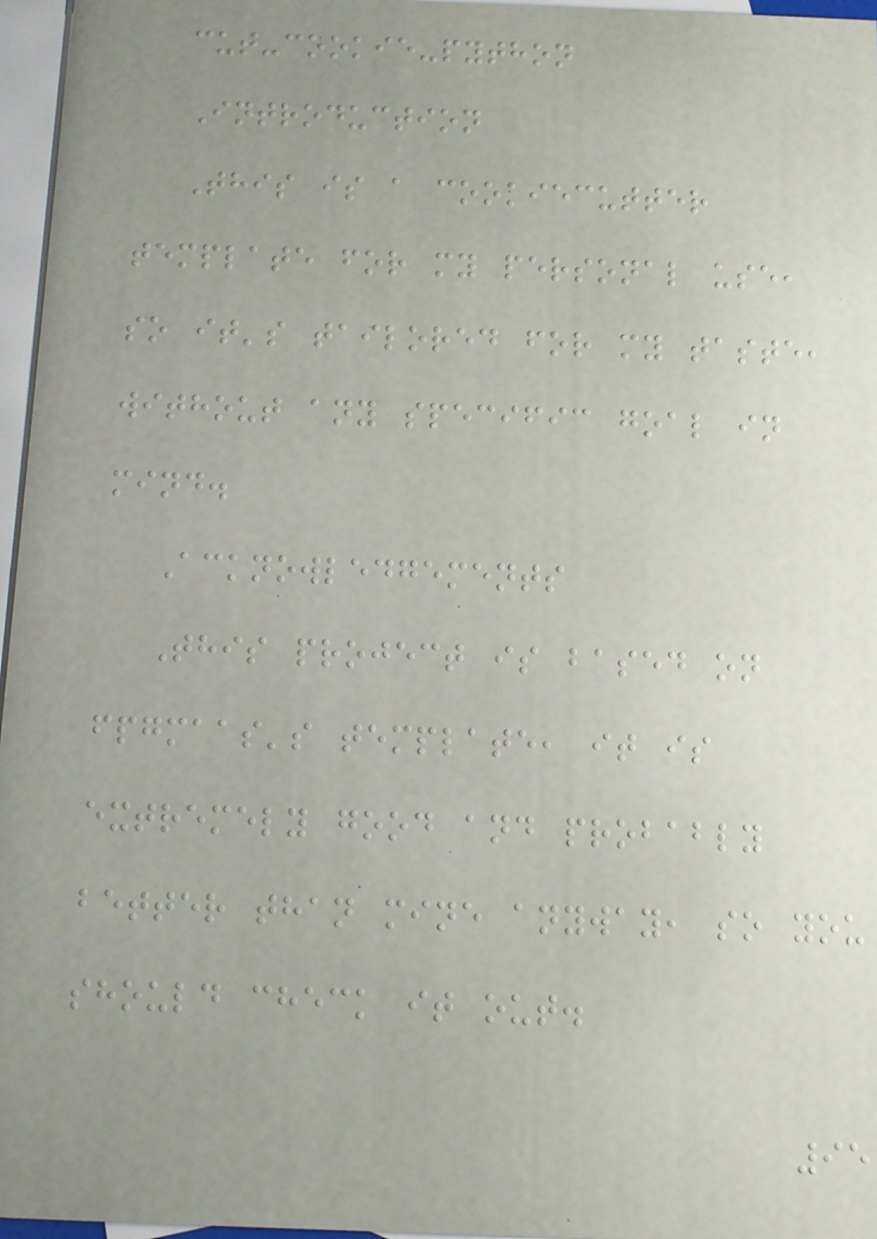cut-cookie-python
Introduction
This is a cookiecutter
template for my personal use,
so it's tailored for my taste,
without any specific goal in
mind.
Acknowledgements
This project is based on
fpgmaas's template, it is
extremely good and probably
better than mine anyway, so you
should check it out.
95
